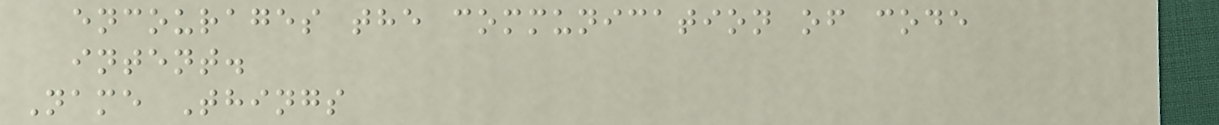encourages the communication of code
intent.
Name Things
